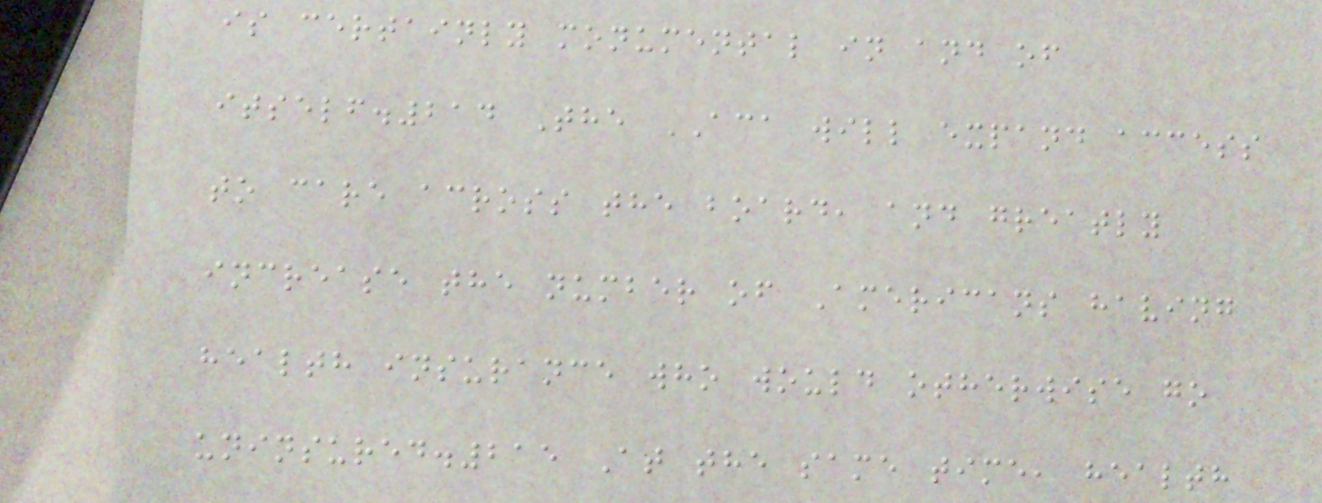is certainly monumental in and of
itself.214 The ACA will expand access
to care across the board, and greatly
increase the number of Americans having
health insurance who would otherwise go
uninsured.215 At the same time, health
